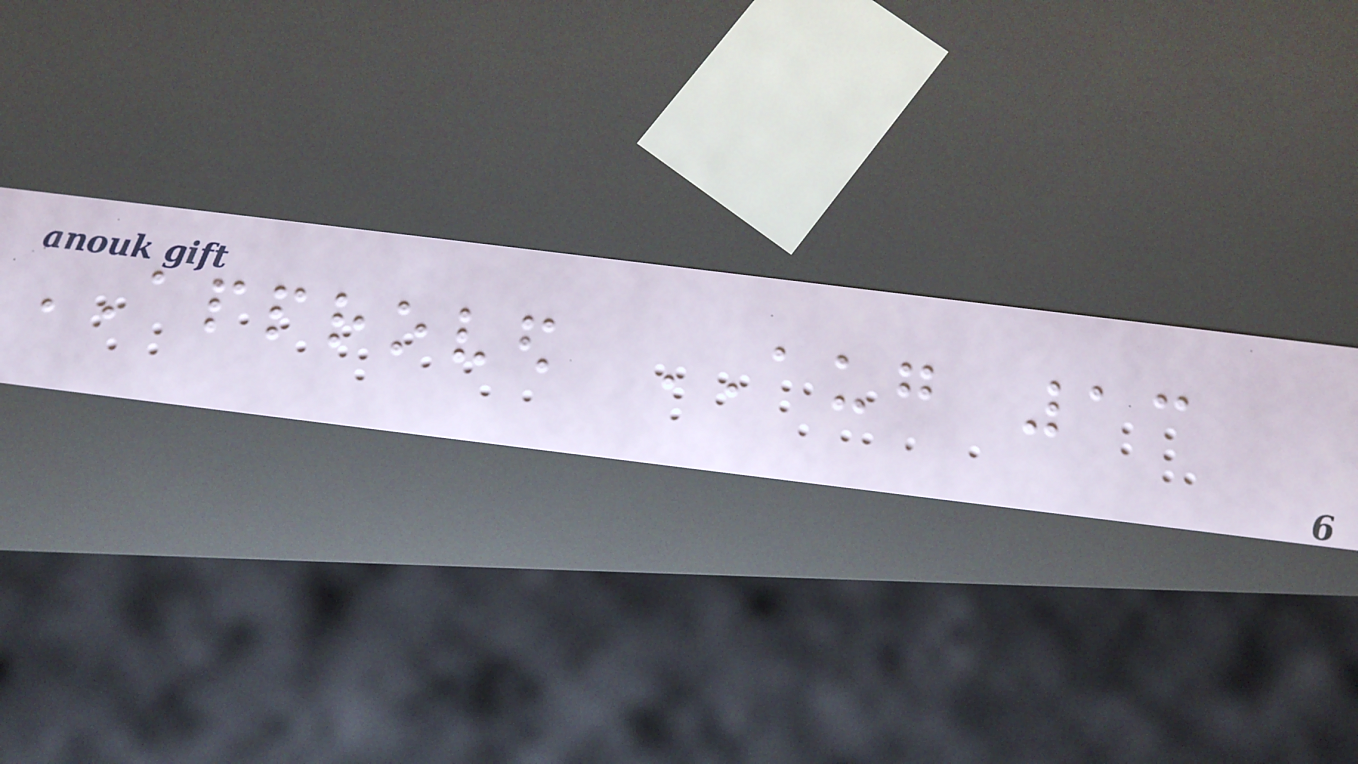APPROVED AUG 13
